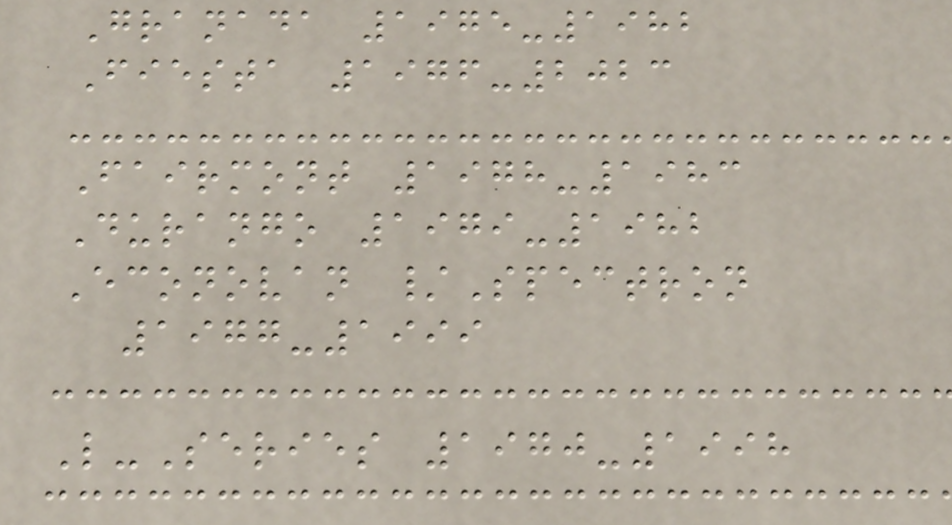Granada 1975-1982
Fiesta 1976-2023
Fairmont 1978-1983
Durango 1979-1982
Econovan /Spectron
1977-1999
L-Series 1970-1998
